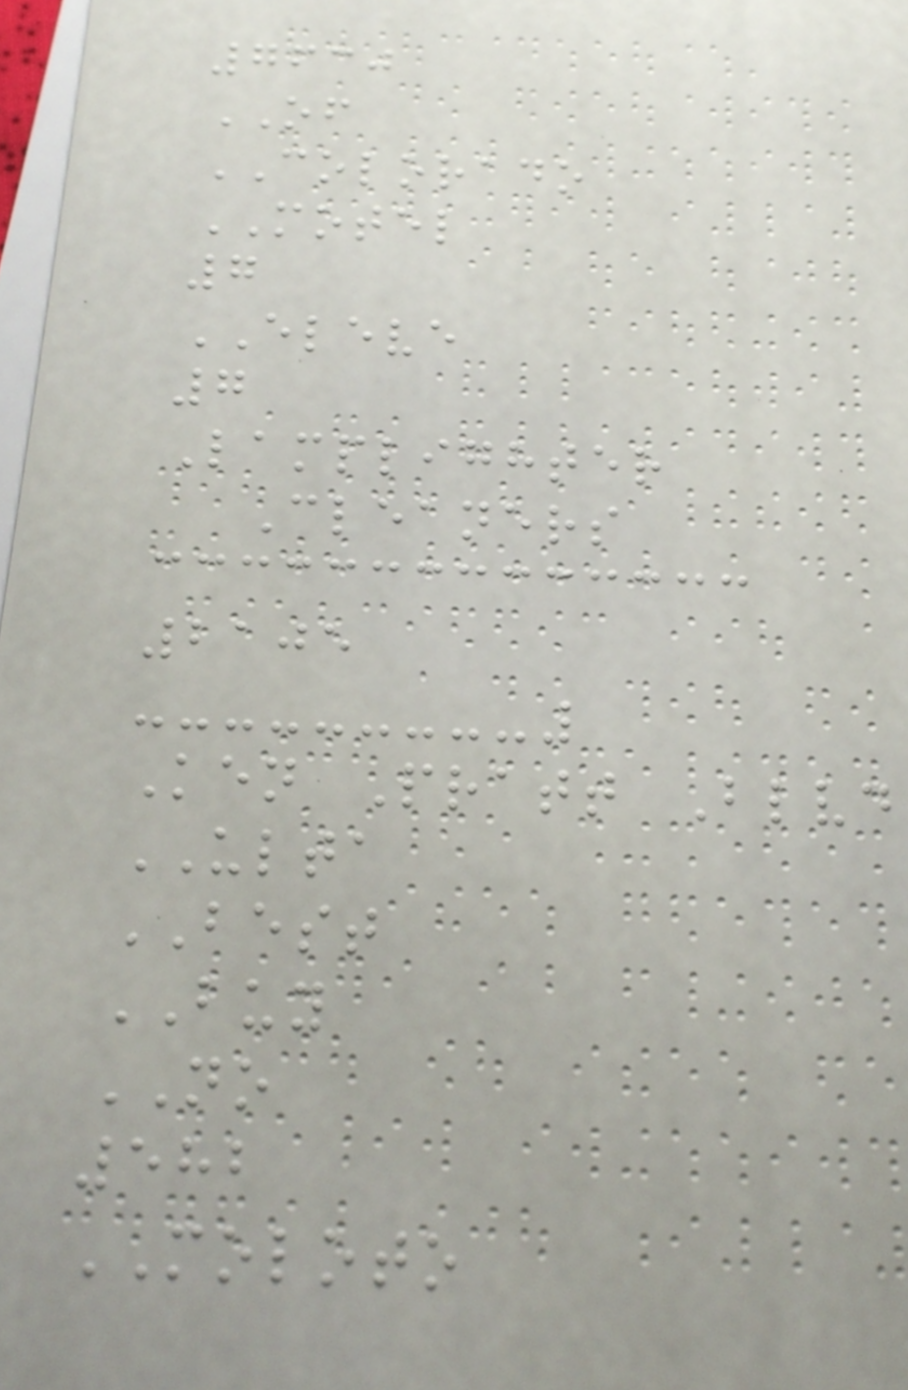7630
OF
COLORADO
MOTEL
7
ELEVE
7
Lamplighter
Cleaners
2105
Ken Pratt Blvd
ULTA
BEST
BUY
NO
582
MOLOTO
